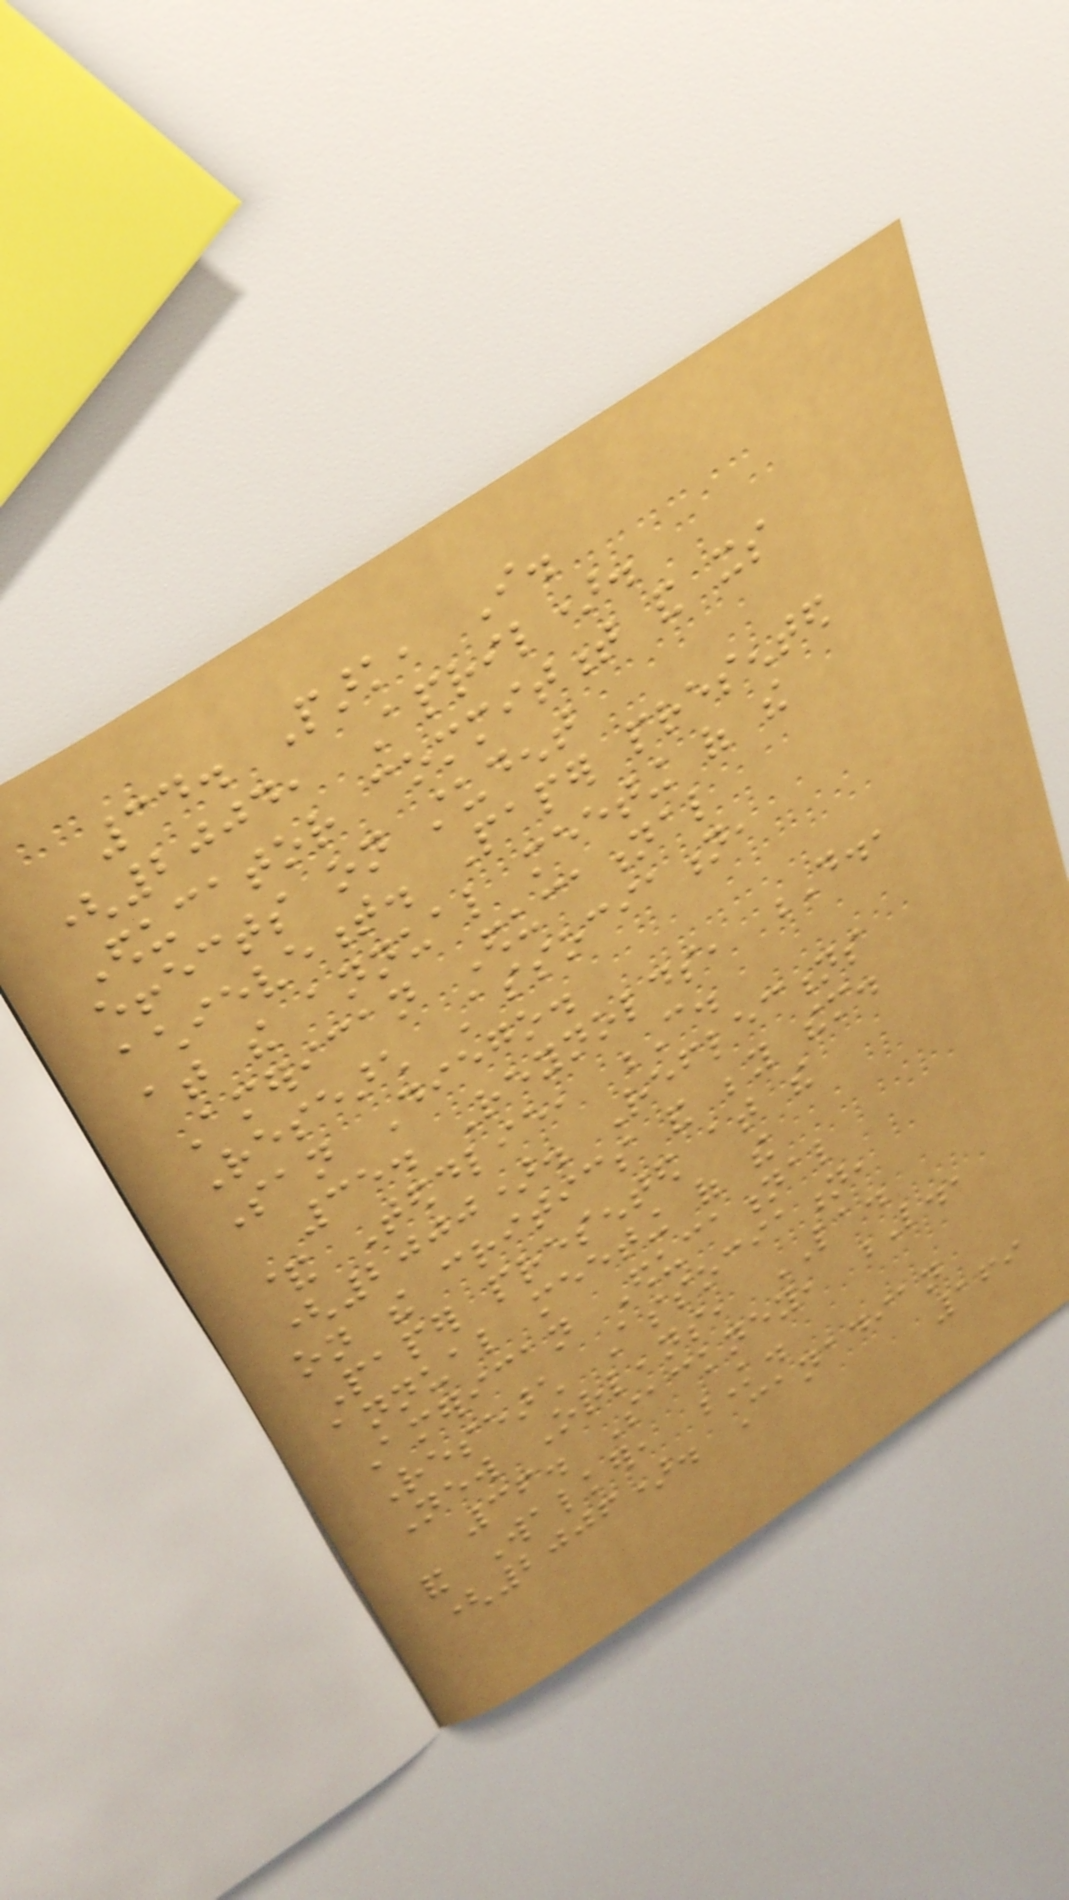34. Park, I.
(2004, April).
Educator commitment and its
effects on student
achievement. Paper presented
at the annual meeting of the
American Educational
Research Association,
San Diego.
35. Reynolds, D.,
& Teddlie, C.
(2000). Reflections
on the critics and beyond them.
Paper presented at the
annual meeting of the
American Educational
Research Association,
New Orleans, LA.
36. Sackney, L.,
and Walker, K.
(2006). Canadian
169
